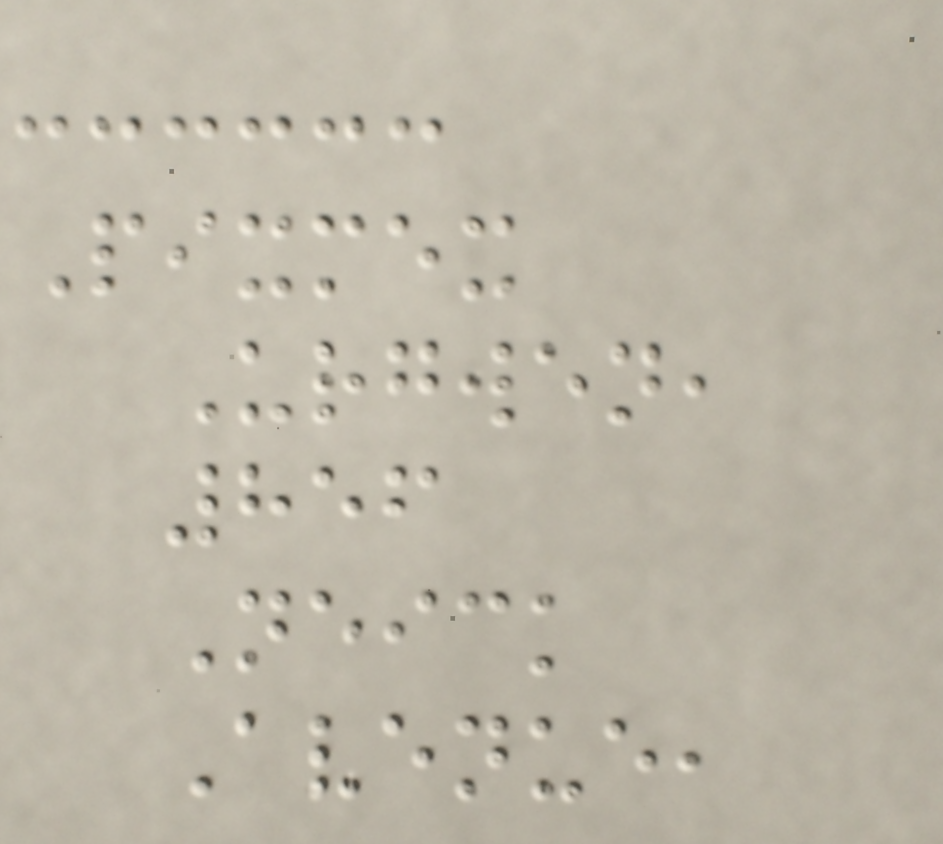Pixmex
Urgwen,
856
Neick
Avenue,
